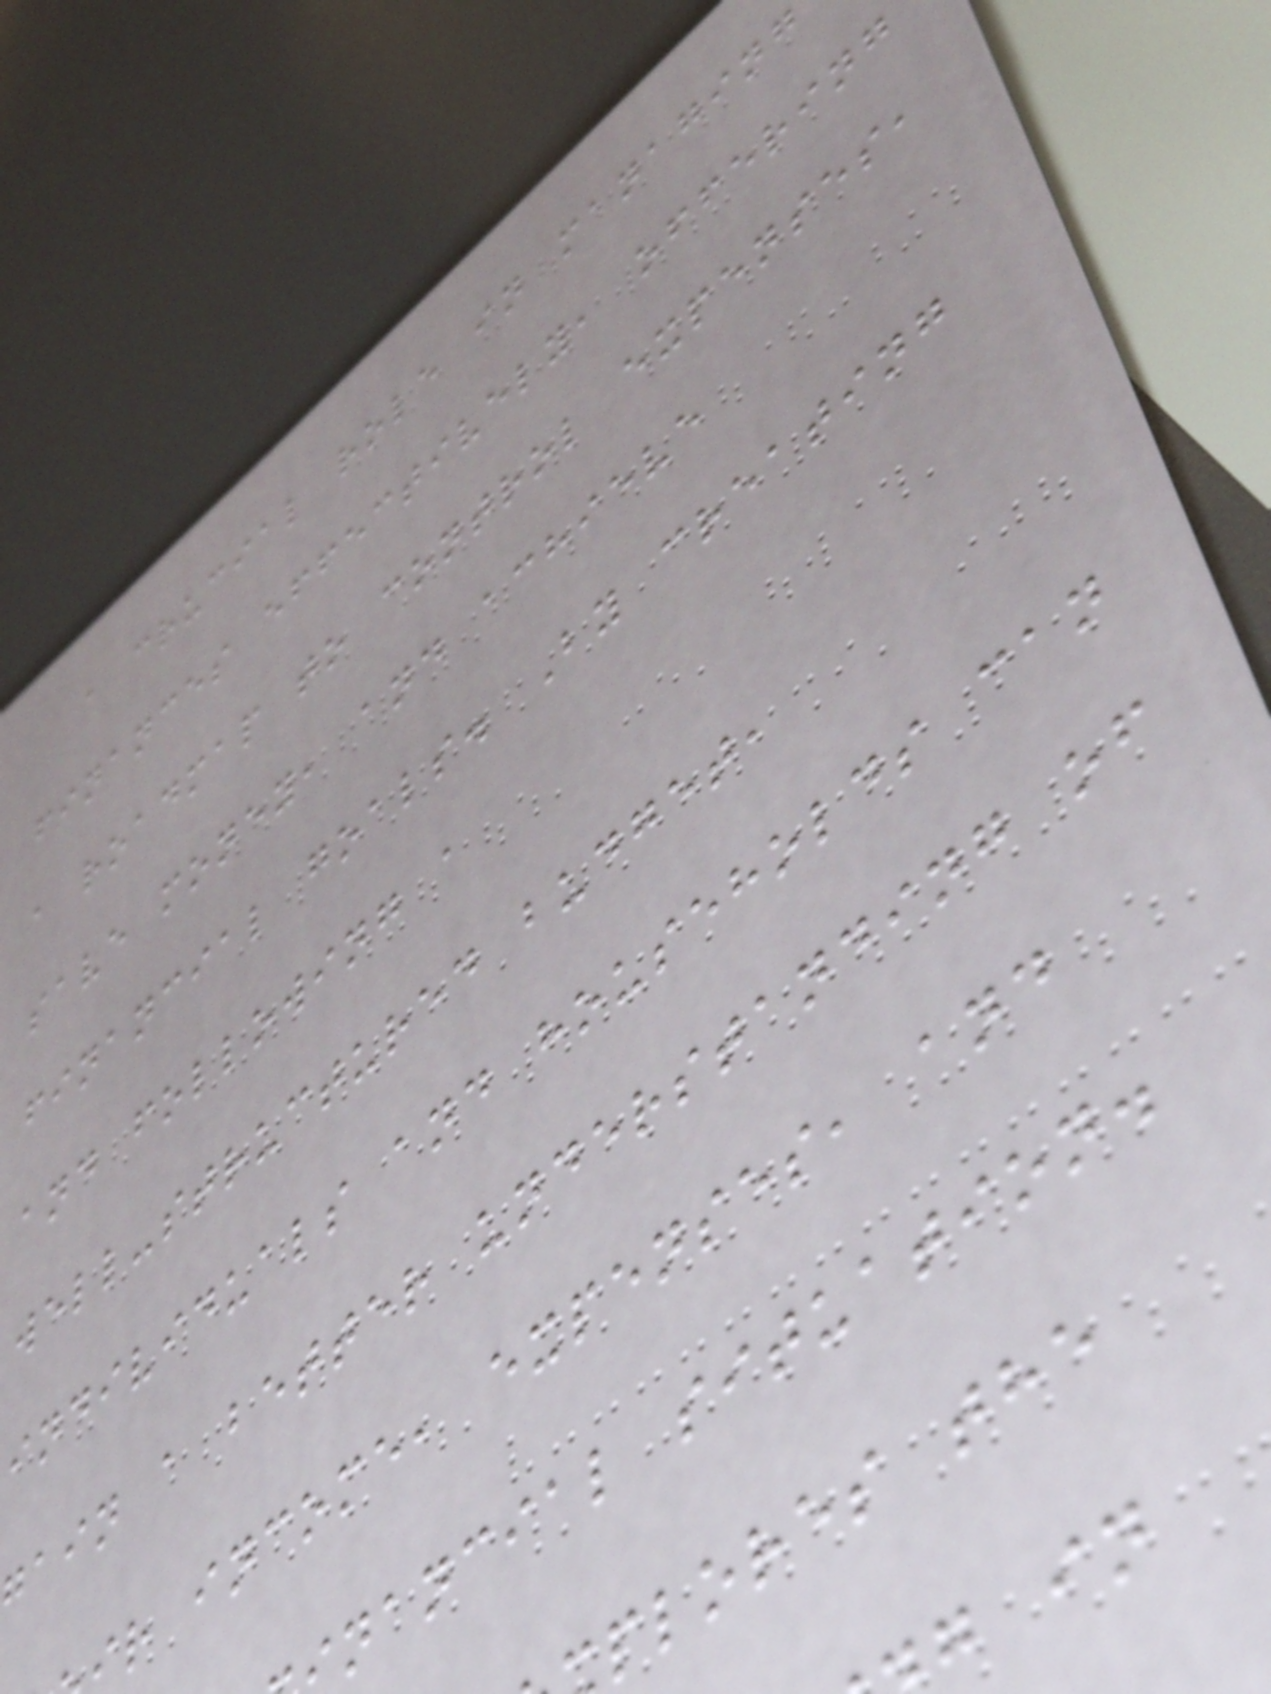a crucial role in managing
finances effectively, offering
a roadmap to control expenses,
save money, and achieve
financial goals. By creating
and following a
well-structured budget,
individuals and households can
gain a better understanding of
r income, expenses, and
nancial situation.
plores the
